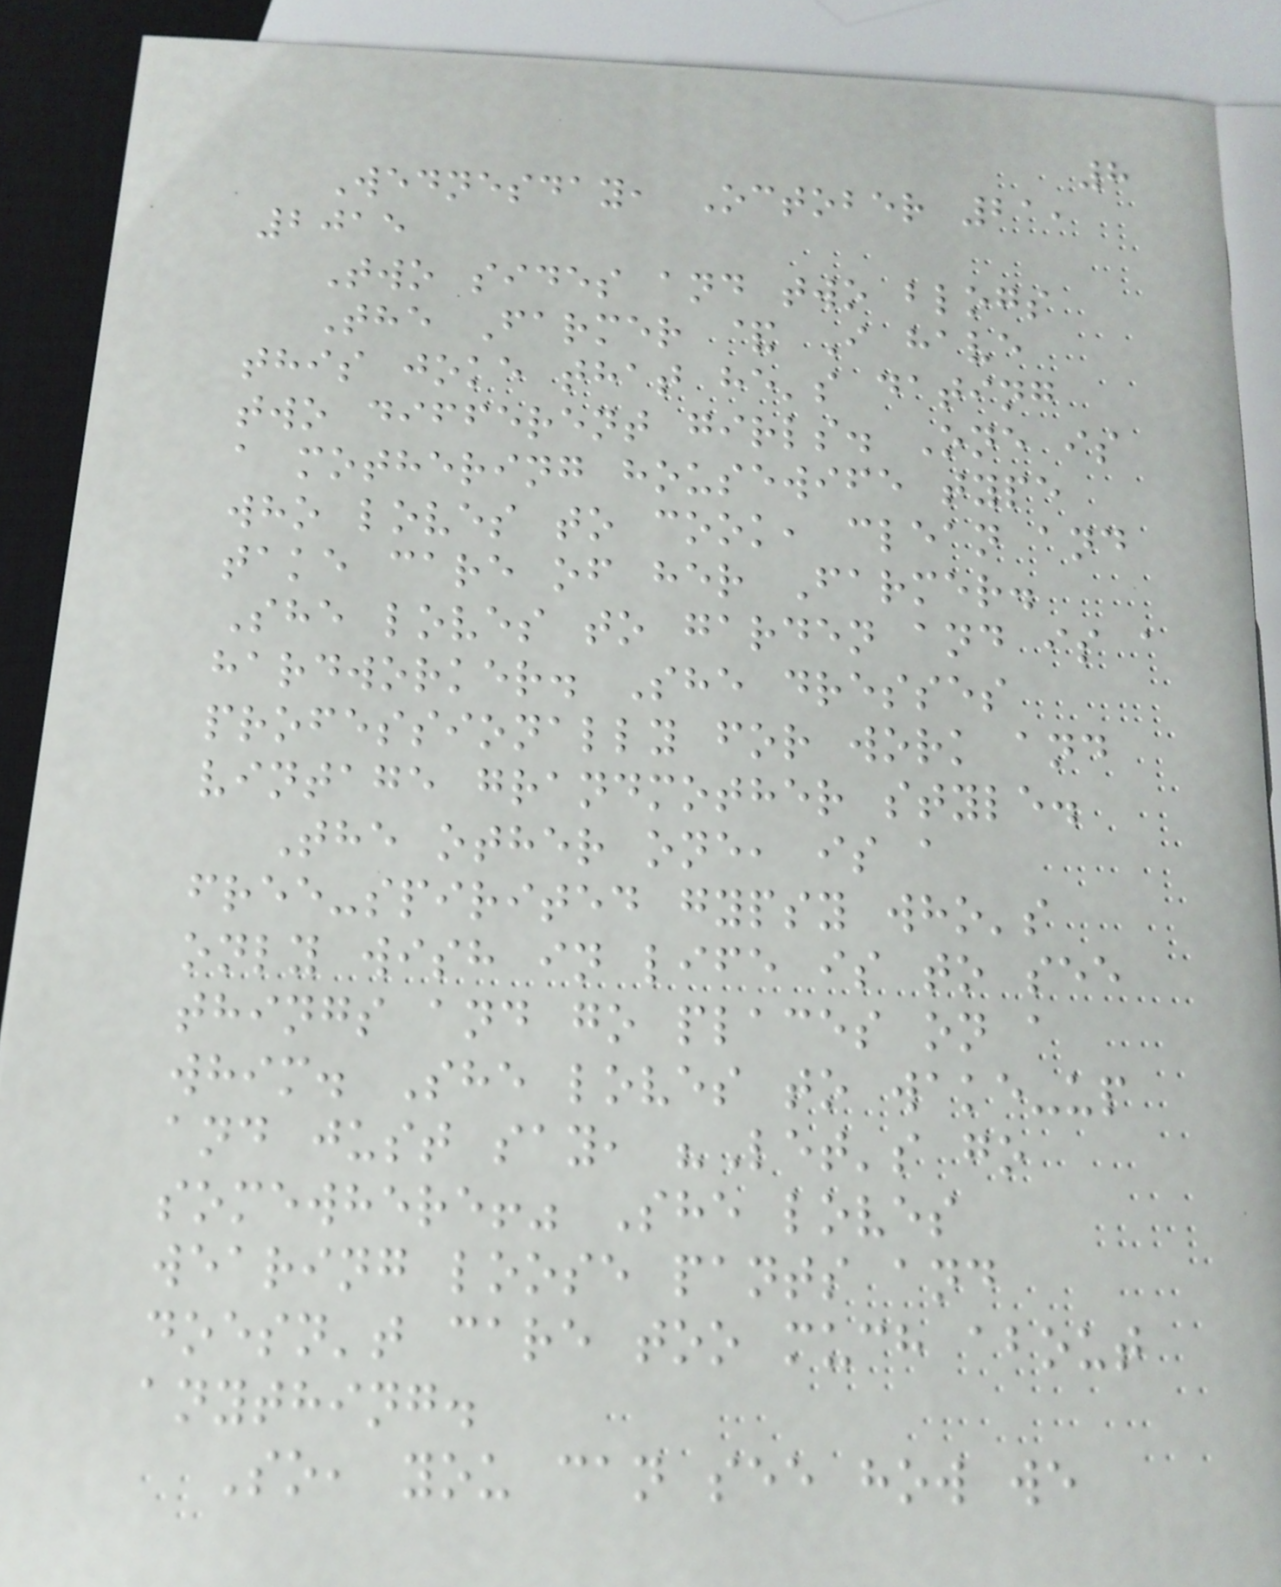8
Wednesday, October 21,
2015
Two sides and two blogs
The Farmer & I have
this joke that he's dating
two different girls. One is
a mothering housewife type
who loves to cook, clean and
take care of her Farmer.
She loves to garden and is a
hardworker. She dresses
professionally for work and
vintage grandmother style.
The other one, is a
free-spirited gypsy who's
only wish in life is to see
things and go places on a
whim. She loves to wake-up
and just say, "Let's go
somewhere!" She loves
wearing loose pants and
doesn't care too much about
anything.
So, you can see how we
